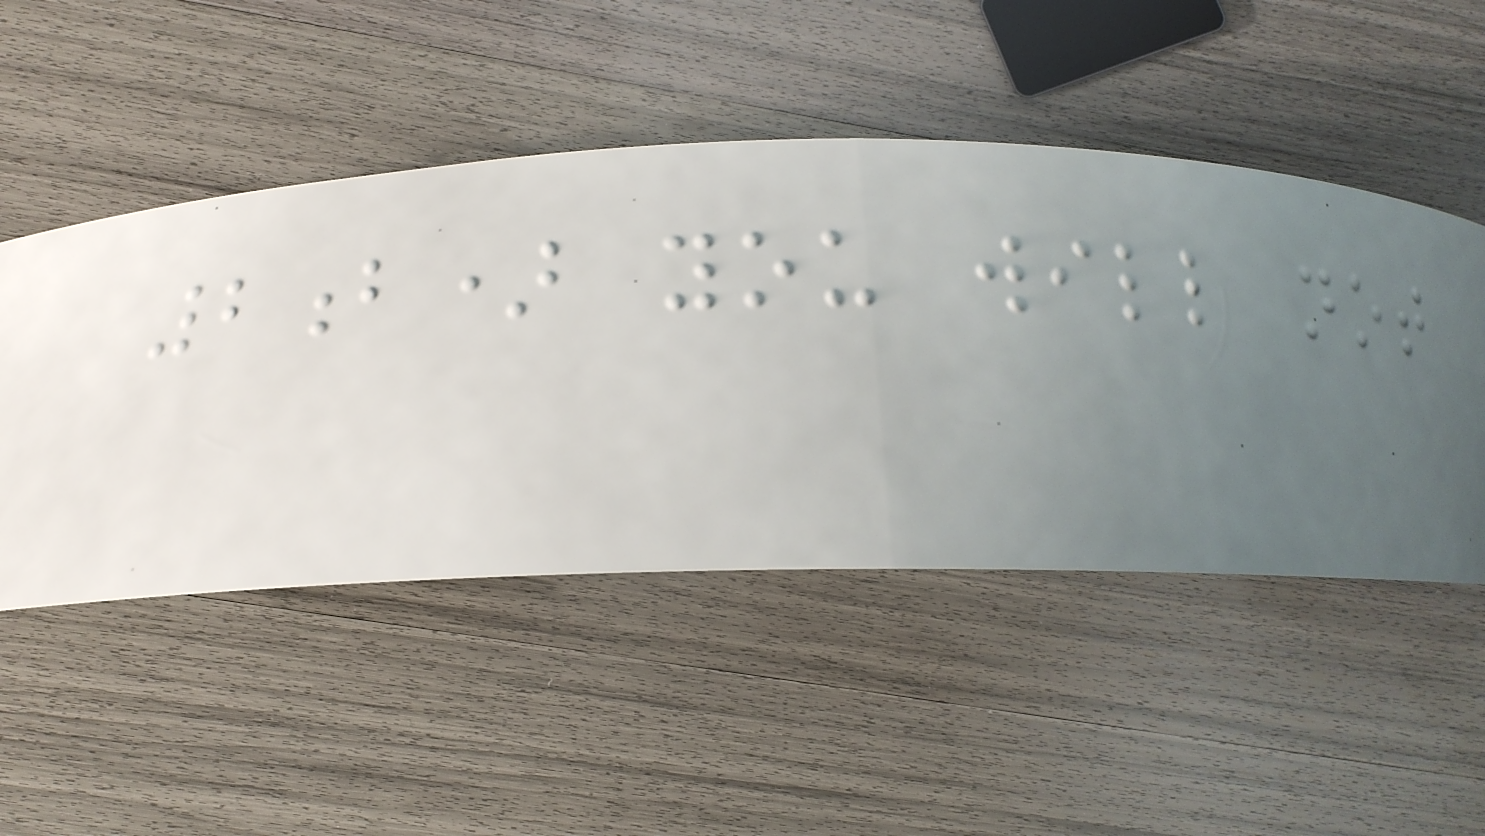2b) you will not
